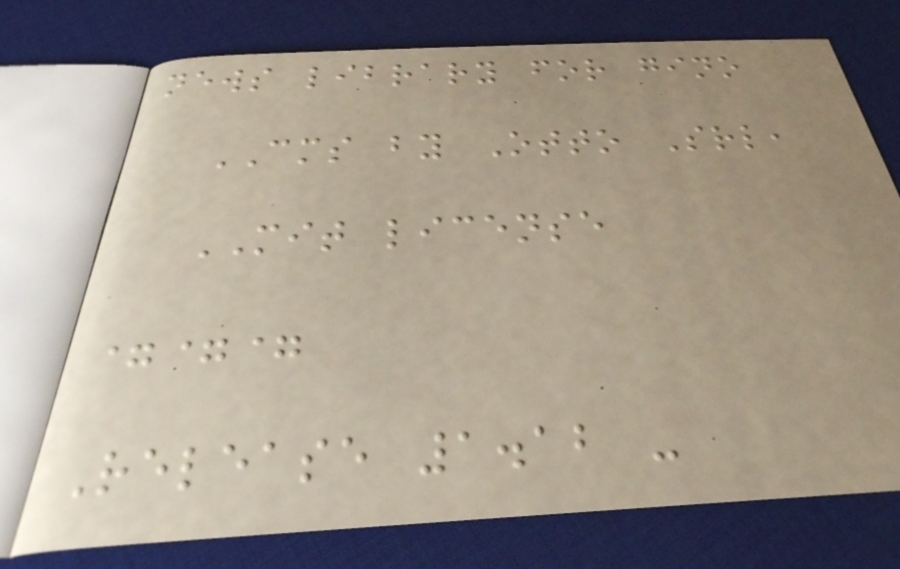news library for gino
CMS by Otto Srl,
MIT license
===
Release 1.12 -
